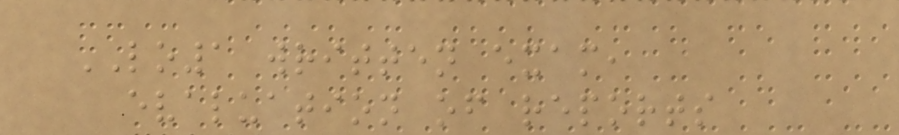LO1 written exam,
evaluation of reports
